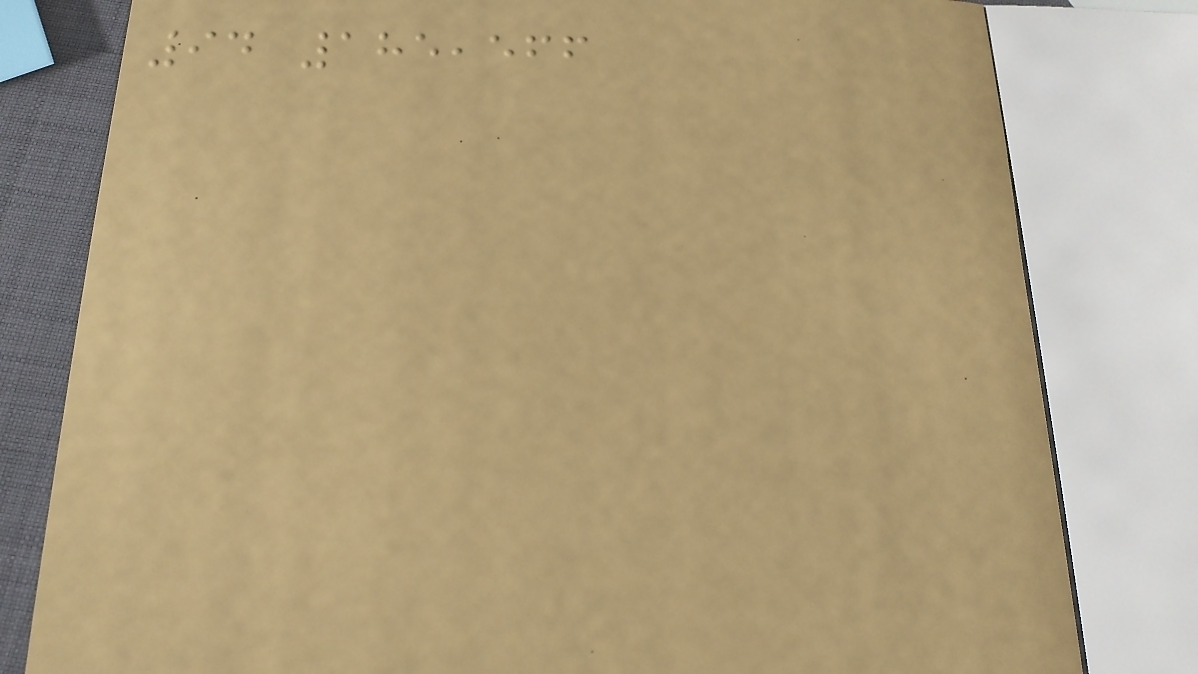94 185,566
